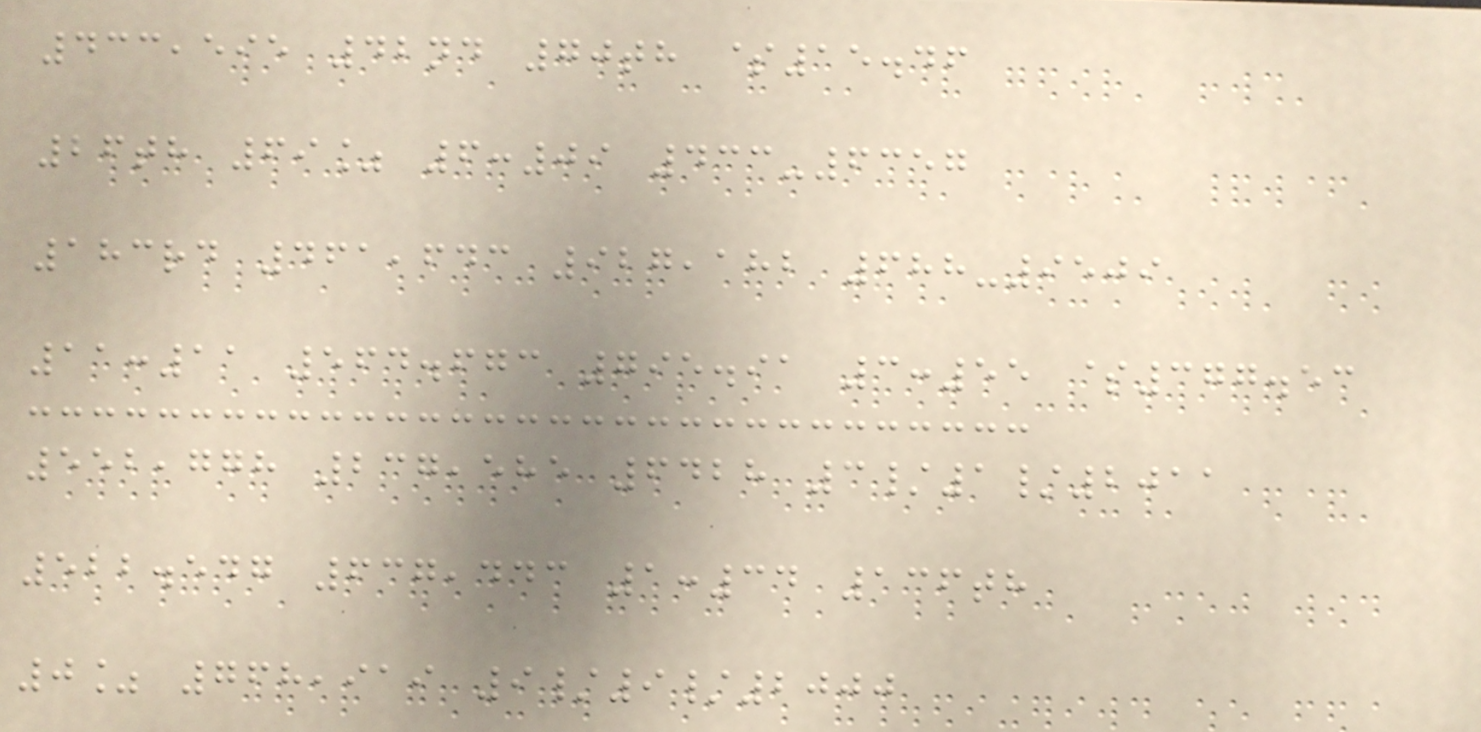433,595 42nd 70th $15.46
26th 69% 6:09 433-6357
183rd 461,643 927,182 688-9509
11:11 564.673 795.91 3:55 $377.53
552,778 237,585 6428 3/1/2011
522.547 637,443 1:34 136th
0% 768,919 9/9/2000
